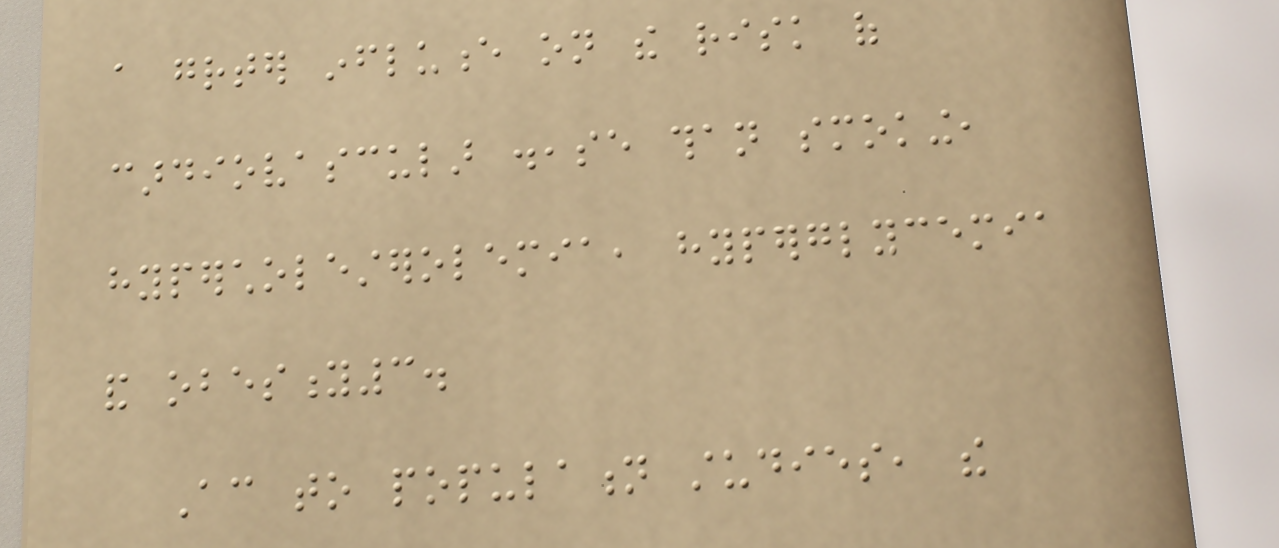a greater influence on the risk of
cardiovascular disease than smoking,
hypercholesterolemia, hyperglycemia
and obesity3.
According to population studies, the
